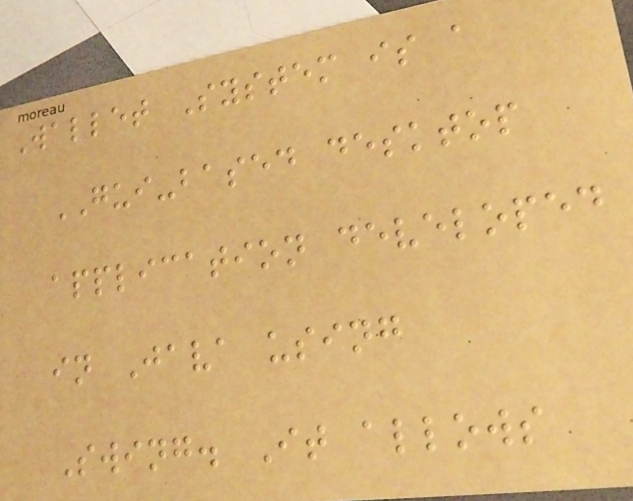Wallet System is a
GUI-based desktop
application developed
in Java using
Swing. It allows
